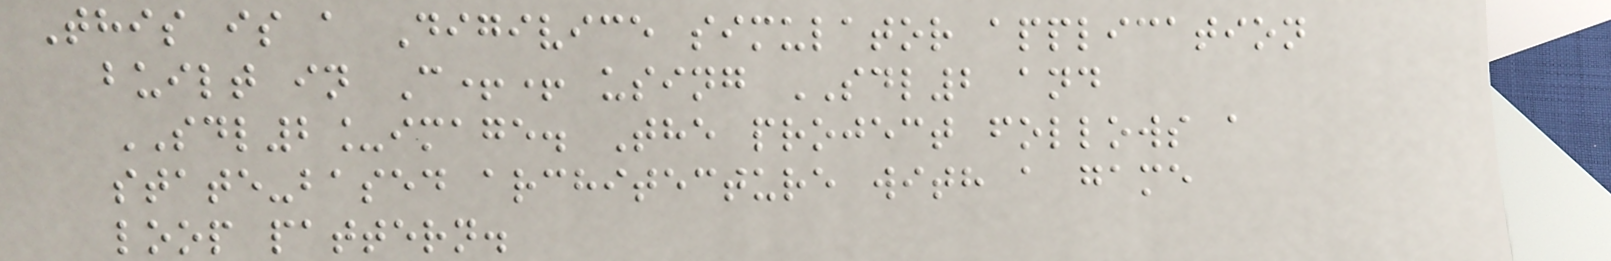This is a Digivice simulator application
built in C++ using SDL2 and
SDL2_image. The project follows a
state-based architecture with a game
loop pattern.
